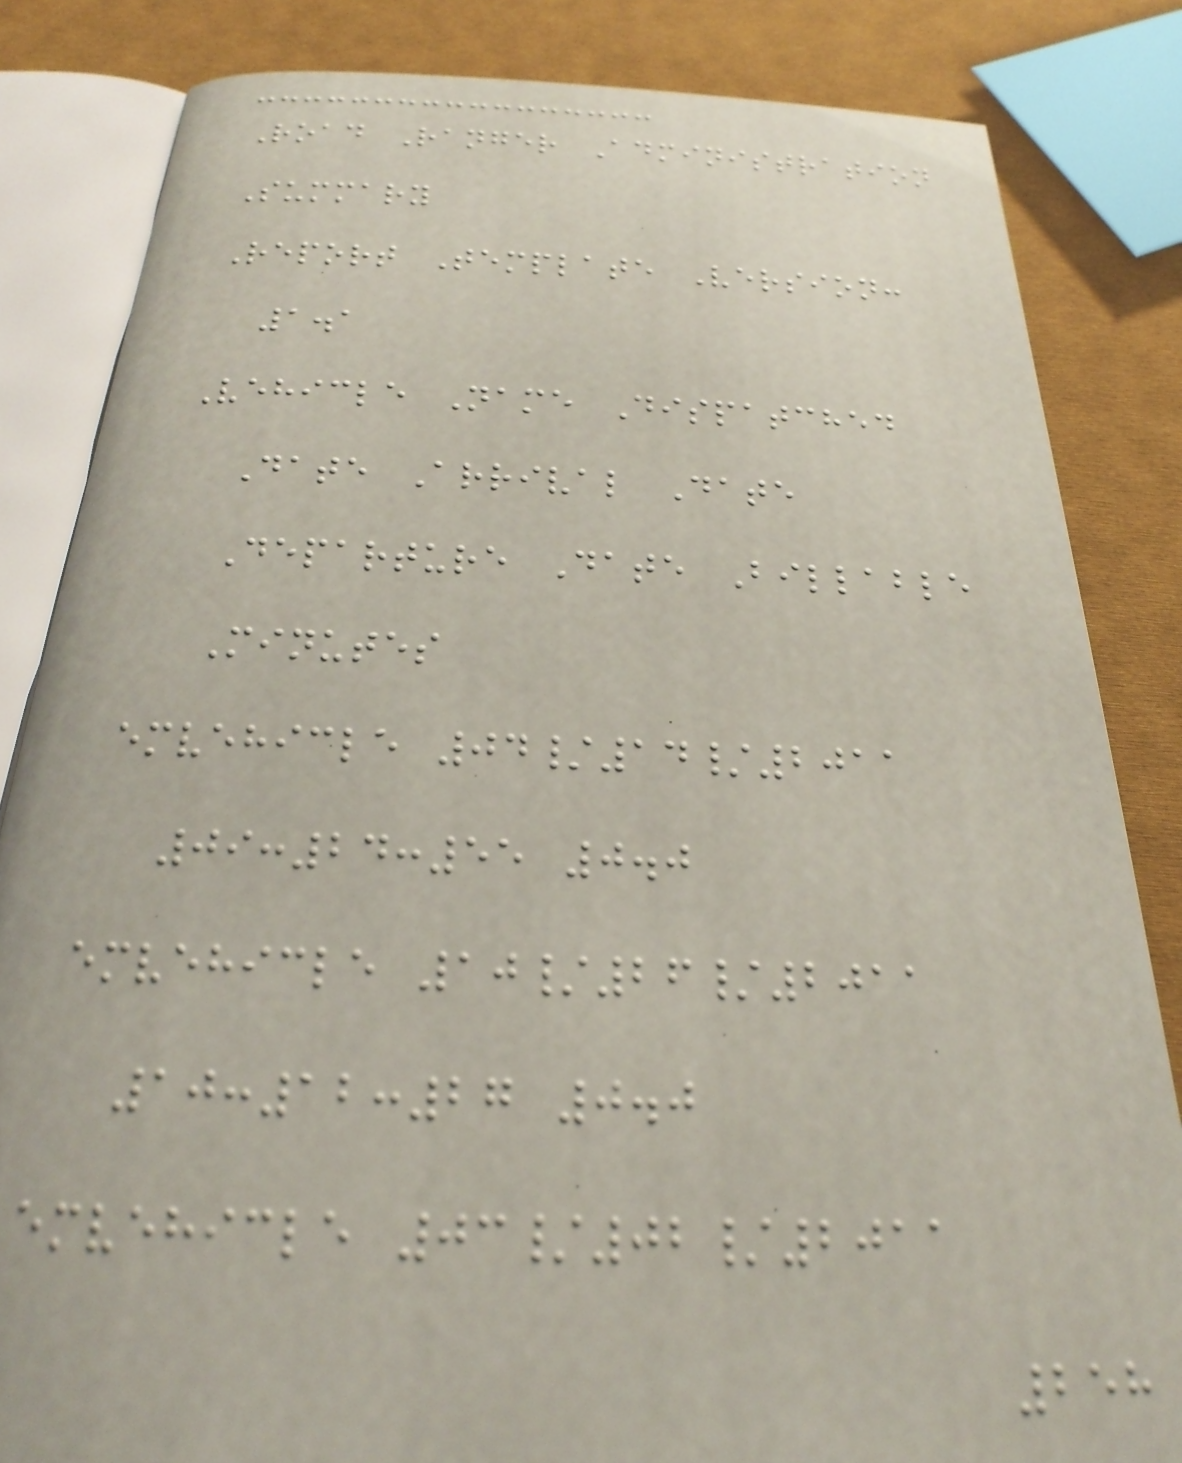Road Ranger Administration
Summary
Report Template Version:
1.1
Vehicle Name Dispatched
Date Arrival Date
Departure Date Billable
Minutes
emvehicle 04/14/2011
09:24:55 0.0
emvehicle 10/26/2011
10:12:27 0.0
emvehicle 03/02/2011
258
